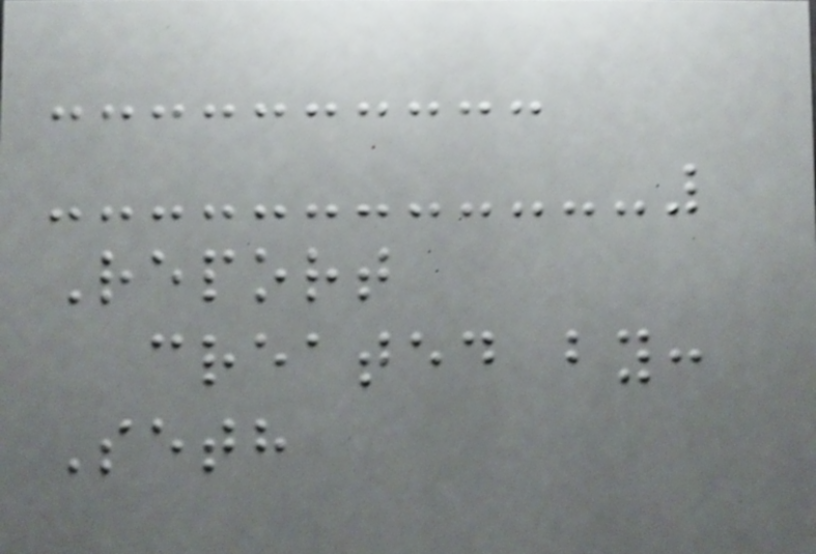Report
created by:
Seth
